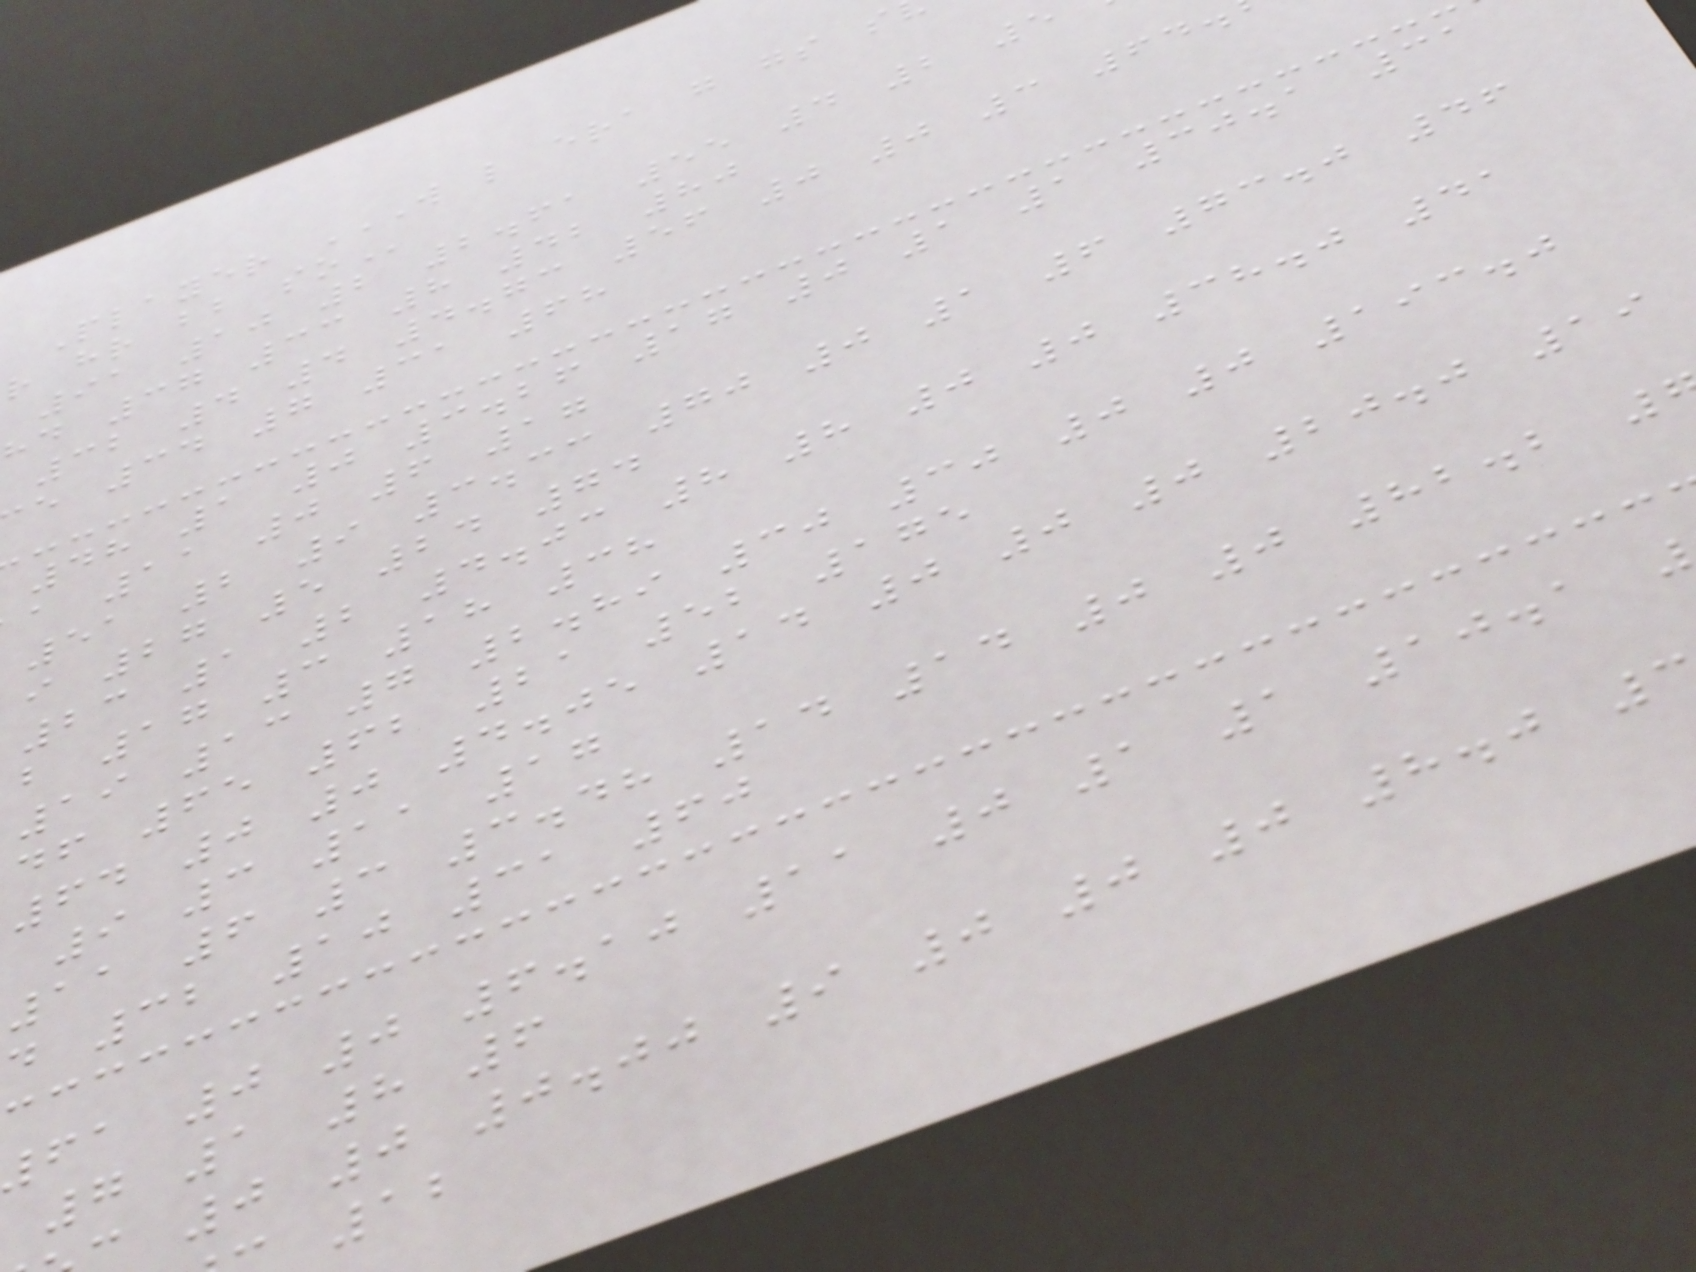r hr bb
91 10 2 2.61 55 4 2 5
hd 37 33 8 42 80
32 4 4 4.73 56 0 0 3 64.
e 34 7 31 68
48 1 0 3.26 17 0 1 1 30.1 31
a 11 0 6 17
51 2 9 3.33 70 0 1 6 73.0 46
i 27 5 24 74
23 1 2 4.03 8 8 0 0 38.0 41
b 17 3 18 38
19 13 7 2.89 30 30 0 0 193.0
df 65 62 21 52 175
64 0 0 4.05 14 0 0 0 20.0 19
9 3 11 17
11 6 3 3.48 14 14 0 0 82.2
d 32 10 31 60
fa 0 0 6.10 11 0 1 1 10.1
7 1 8 6
0 0 0.00 9 0 0 0 8.0
